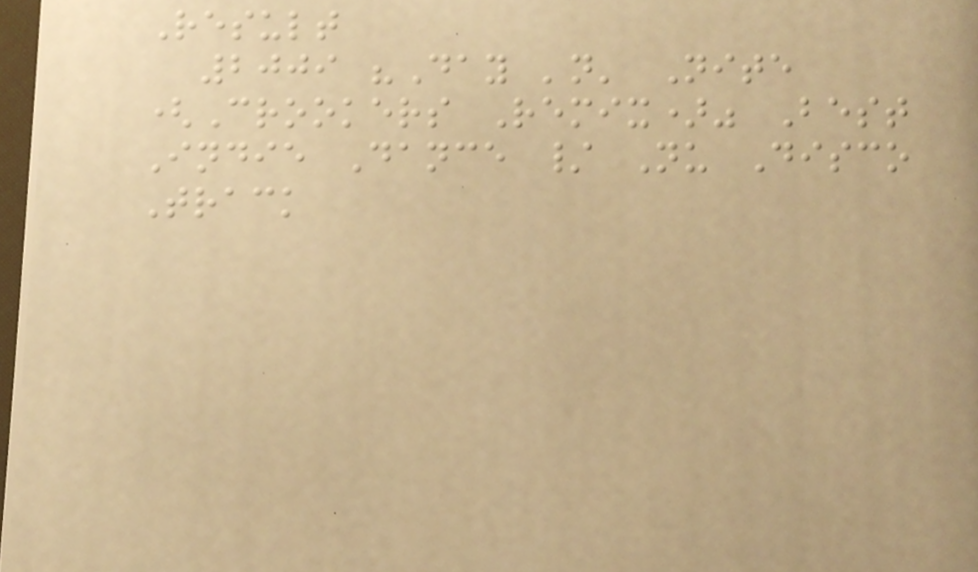Result
2009 "Day 'n' Nite
(Crookers Remix)" Best
Indie Dance / Nu Disco
Track
